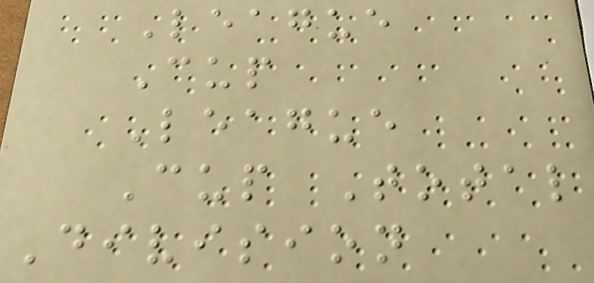League
Cup
League
Cup Total
Division
